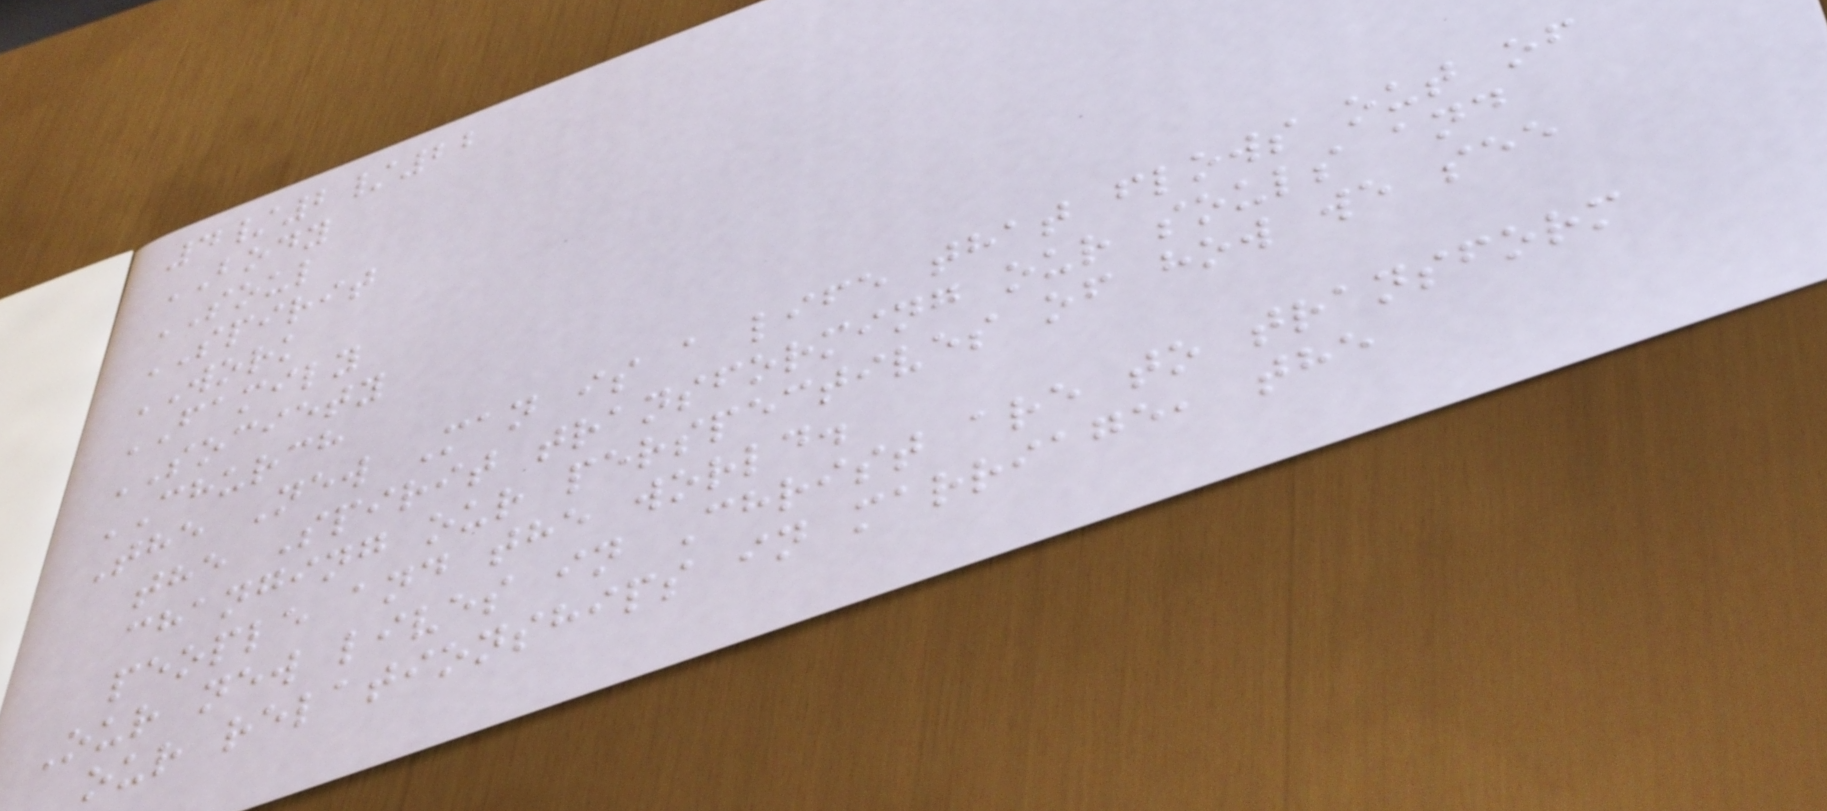4/2/22
BODY
SOUL
SPIRIT
WORK
FAMILY
SOCIETY
CHURCH
The New Man is a life that flows out of
the Spirit transforming our souls and
changing our perspectives of how we see
people and the world.
Our new lives in Christ are to transform
our relationships in marriage, the
